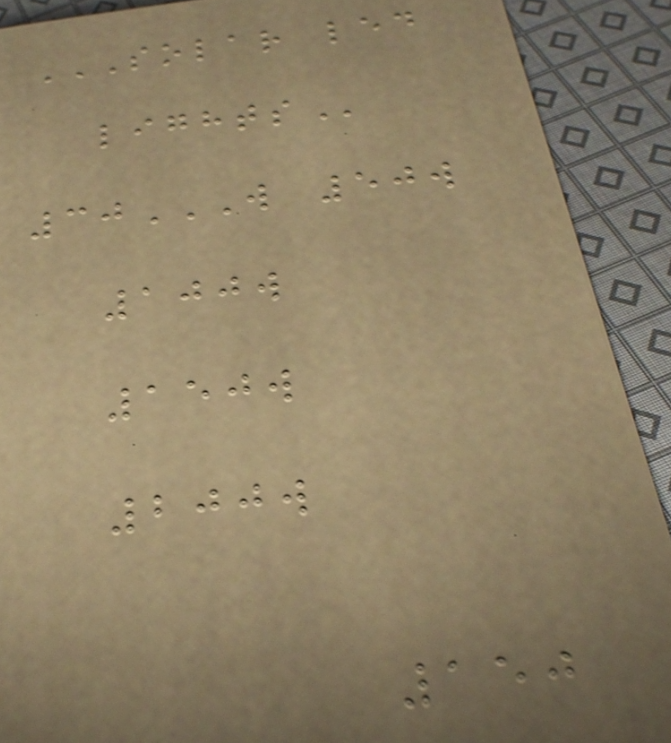SOLAR LED
LIGHTS
30W 50W
100W
150W
200W
150
